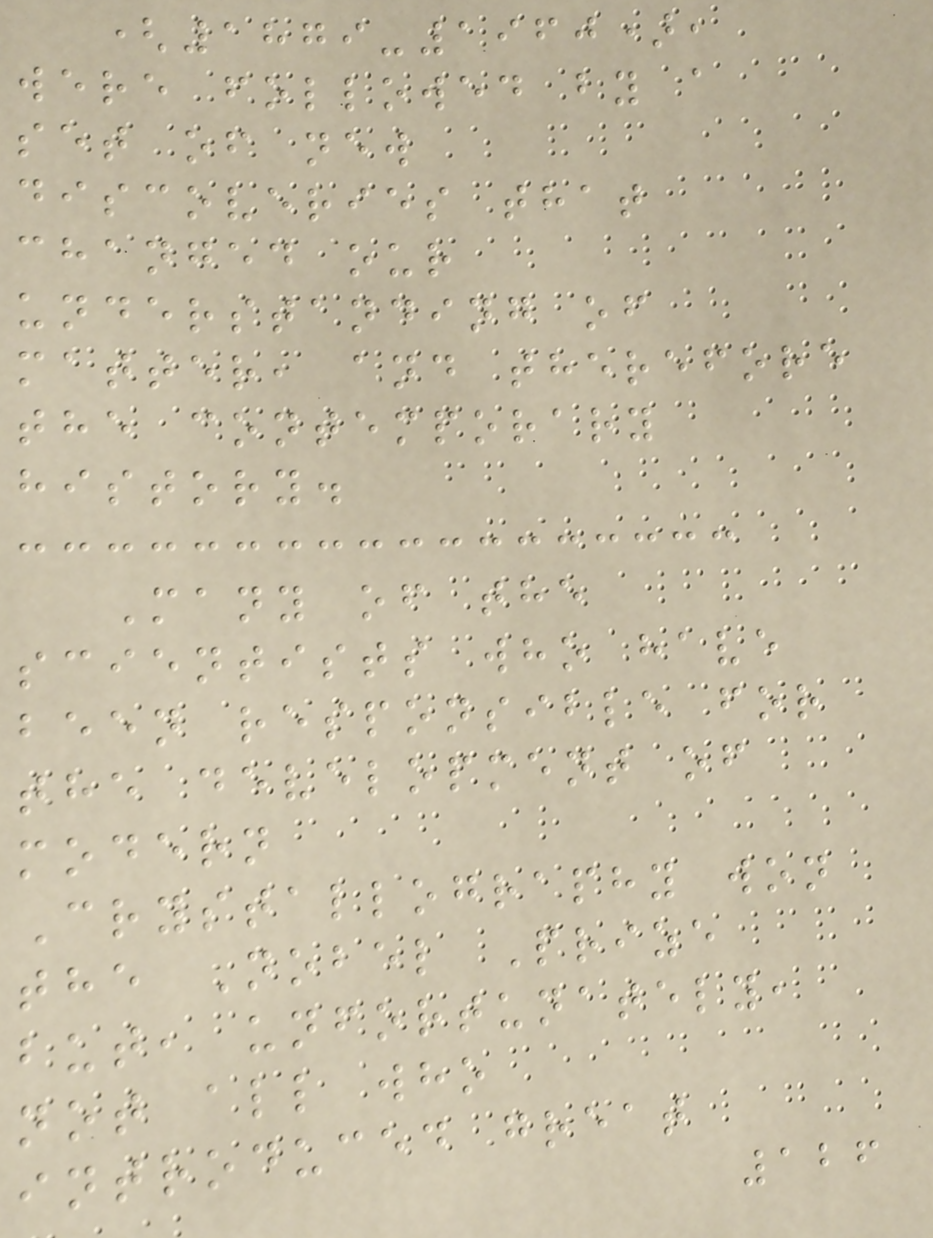(1879-1960),
were followed by a
set of new
discoveries that
changed our
understanding of
matter, and therefore
the contemporary
history.
Many of the
scientists who have
been responsible for
the development of
modern
Crystallography won
the Nobel Prize
but, unfortunately,
not all who
introduced great
126
